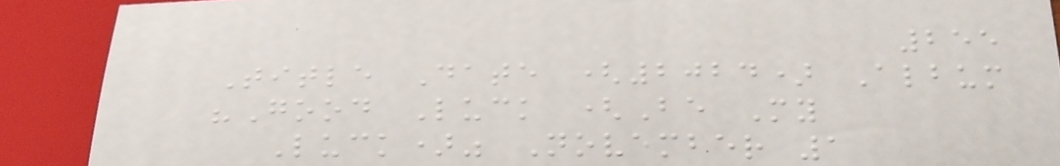255
Title Date (2024) Album
"Good Luck (Be My
Luck)" November 1
